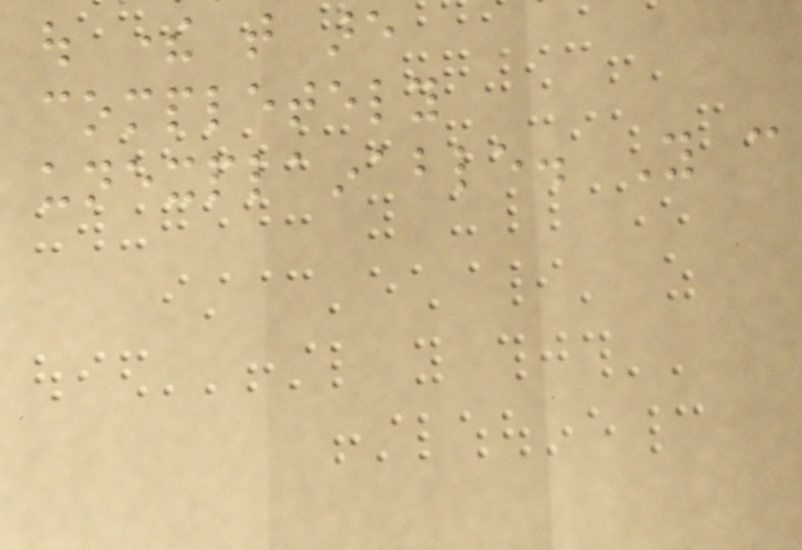out there that are
completely
unexplainable. You can
